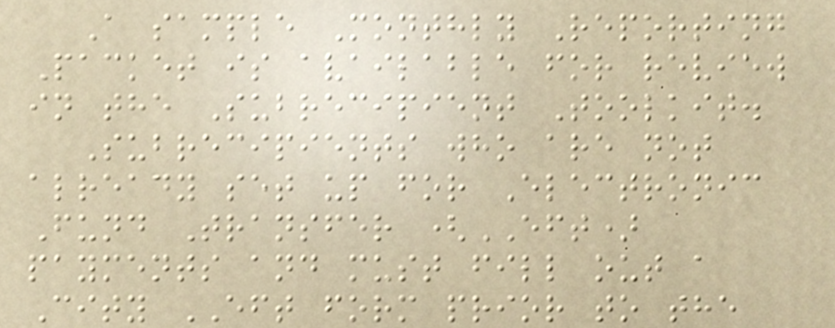A sample Monthly Reporting
Packet is available for review
in the Subrecipient Toolkit.
Subrecipients who are not
already set up for Electronic
Fund Transfer (EFT)
payments and must fill out a
City EFT form prior to the
